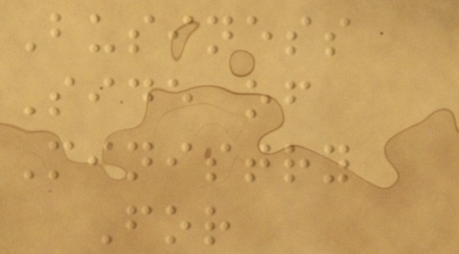Business
Side of
Ministry
For
